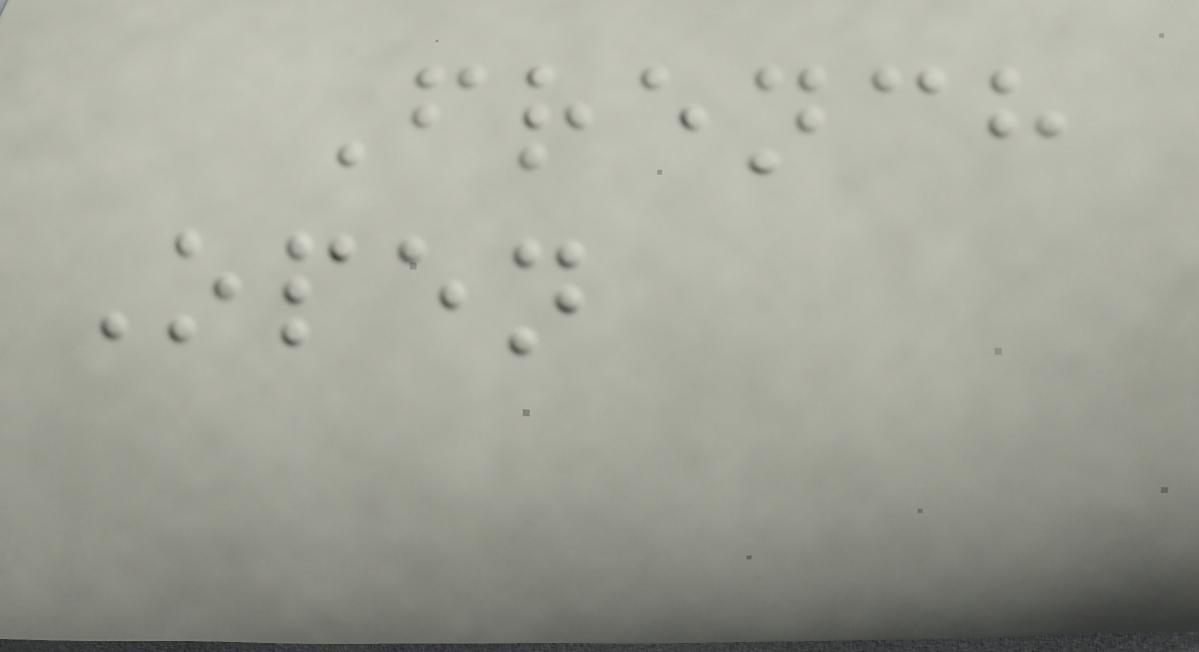French
Open
